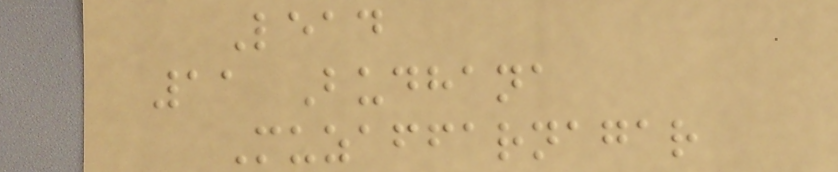Lead
11 Budhana
Muzaffarnagar
